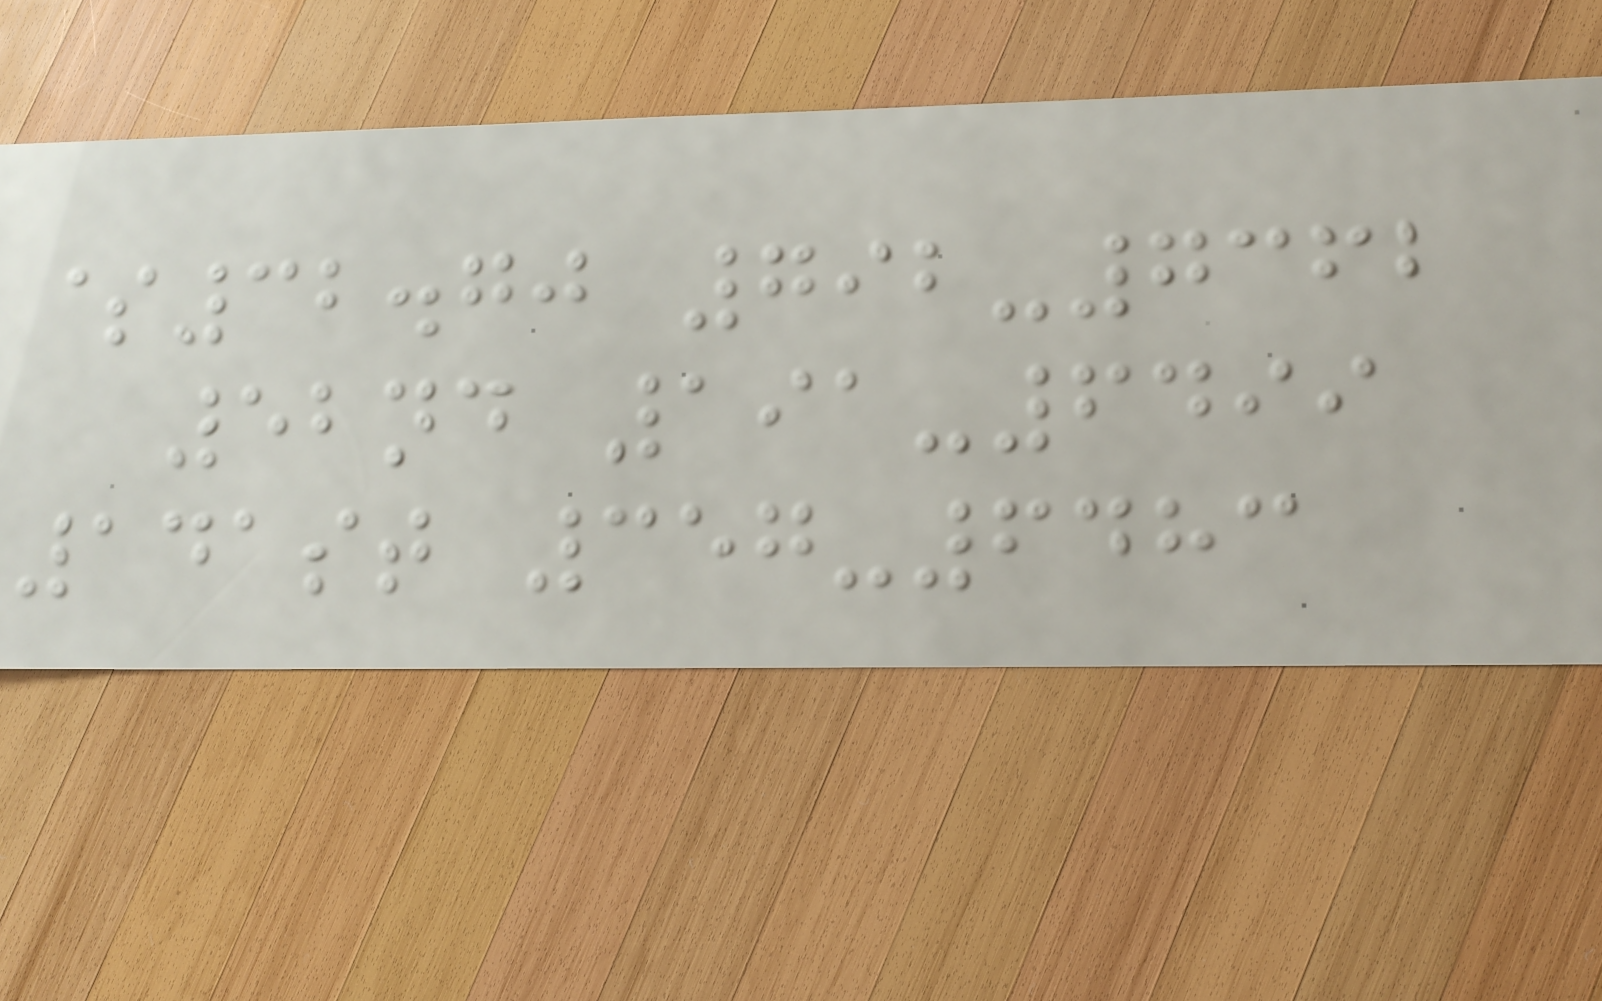$32.70 792-7362
52nd 191-6499
141st 357-6483
